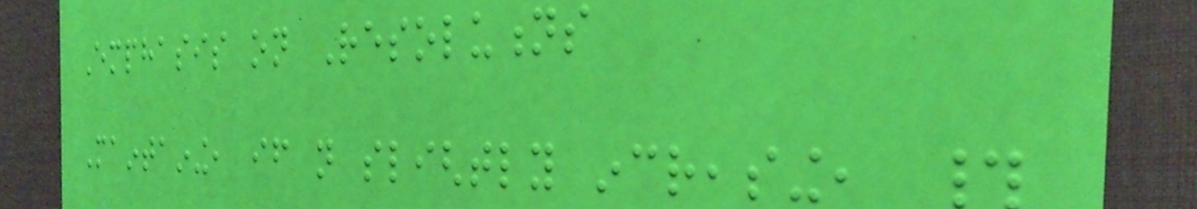Emphasis on Resolutions
Maintaining, if not slightly increasing, #
